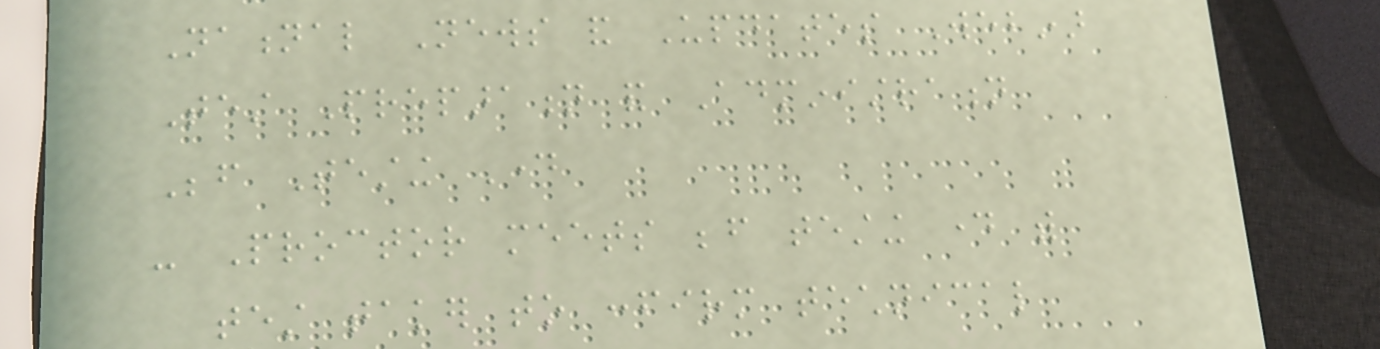National News and Updates Webinar
Test Preparation and Administration
Before Testing Day
- Proctor meets before testing day with
test taker to confirm technical
